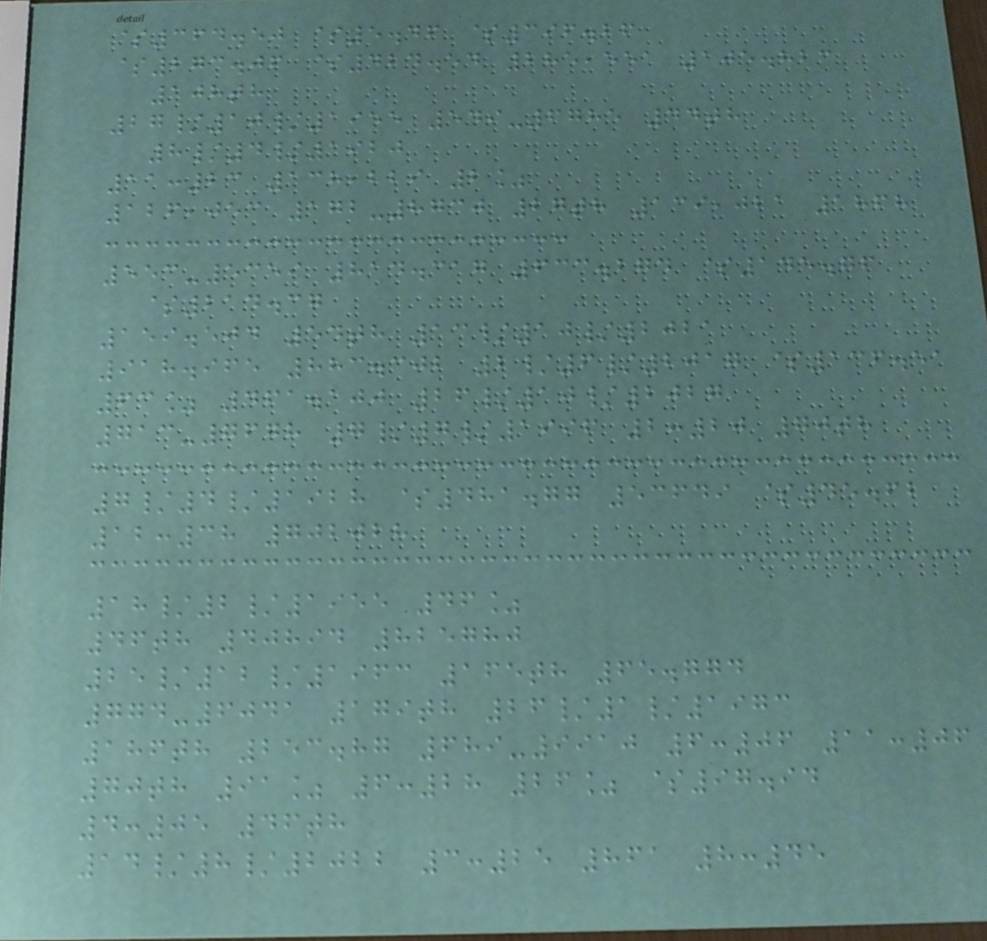$364.50 $5.46 $396.26
$273.06 $424.54 285,551 105.823
108th
27/10/1955 549-6785 44th
8/4/1920
11:23 138,229 2%
126,053 172-8730 27th 139,021 1868
553-5359 814.317 633.274 $145.76
$214.37
159.504 54th 13/10/2021
918.965 883.302 2/6/2017 $136.51
63% 461.100 26/10/2027
713-7678 7/7/1996 2:20 70th
7/4/1928 $481.77 53649 $45.62
12:38 702028
18/2/1955 46%
46th 40894 825780
25/12/1963 165th 65.774
774-6041 179th 26/1/1973
186th 253.87 689-9910 6:06 11:06
70th 91% 6:28 26% $97.94
4:05 46th
14/8/2022 3:25 861 8:45
